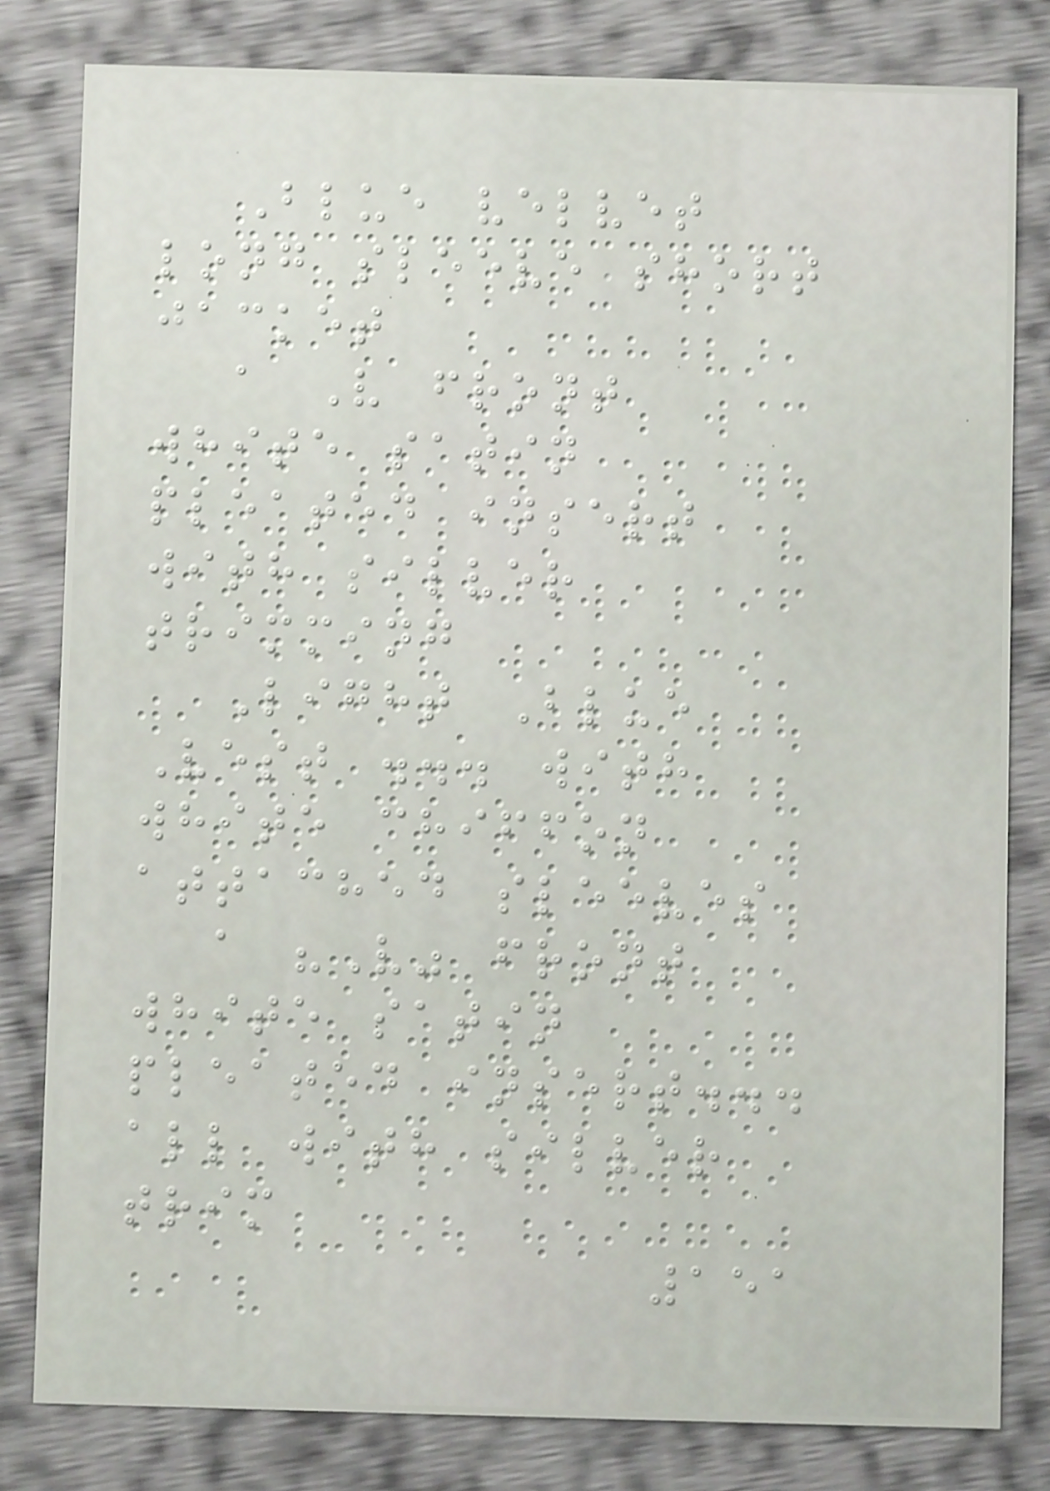Blue velvet
long sleeve short
jacket
a V front
white satin
pleated insert
with silver
trimming
Light Blue
Vest ... with
white chiffon
attached sleeves
a "V" front
white satin
pleated insert...
all with silver
trim
151
